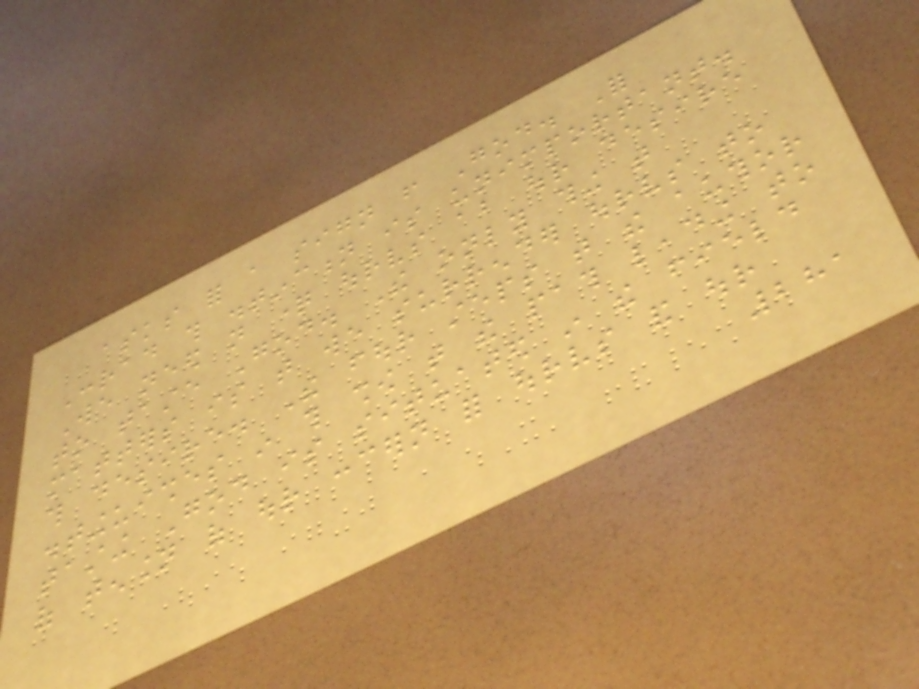asks for a sign from God. For
Conrad this distinction is unimportant.
We need not question ourselves about our desire
to taste God. The only thing that
matters is that we surrender ourselves to
this desire. The four steps that the author
distinguishes in this show that the path leading to
tasting God is situated in the field
of tension of our concern for ourselves and our
281
